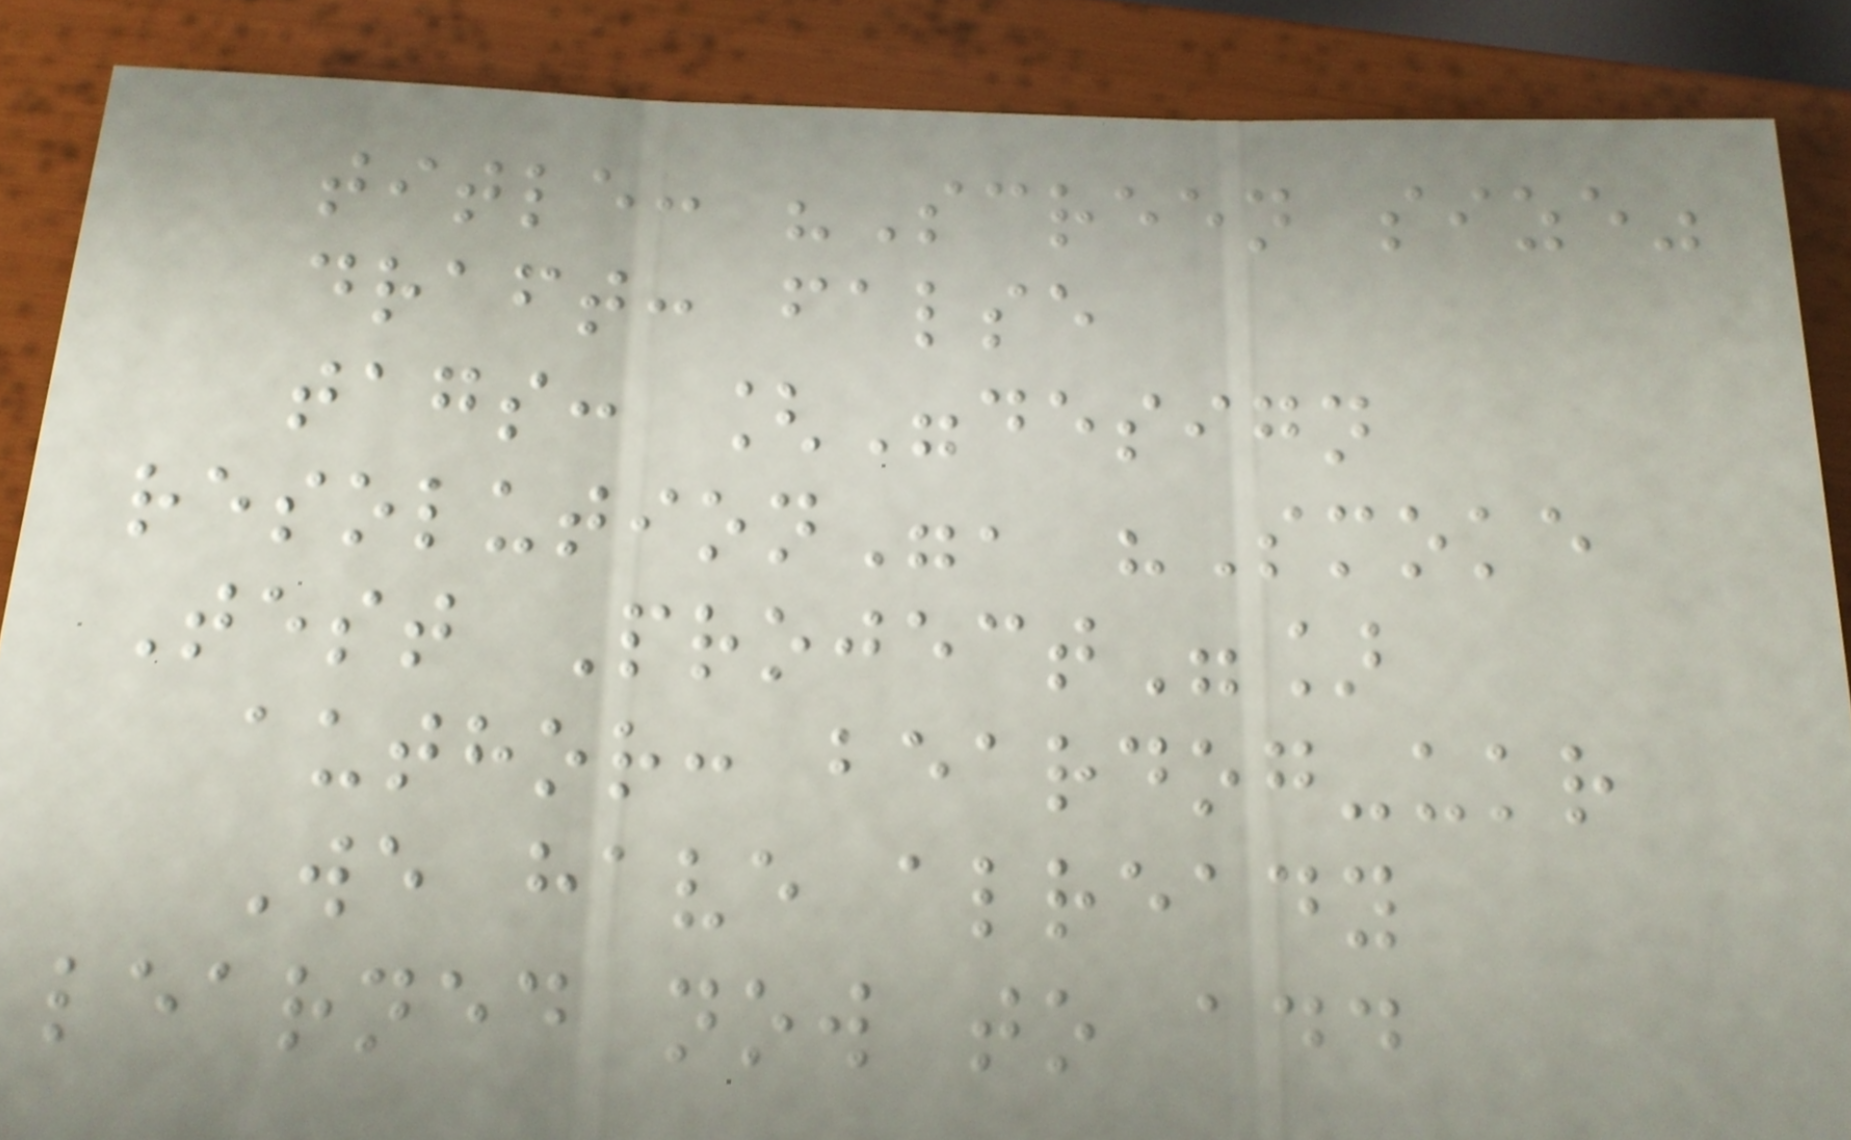title: "Screen size"
draft: false
tags: ["design
resolution", "Smoke
Test Project"]
author: beardog-ukr
We have already
learned now to add
